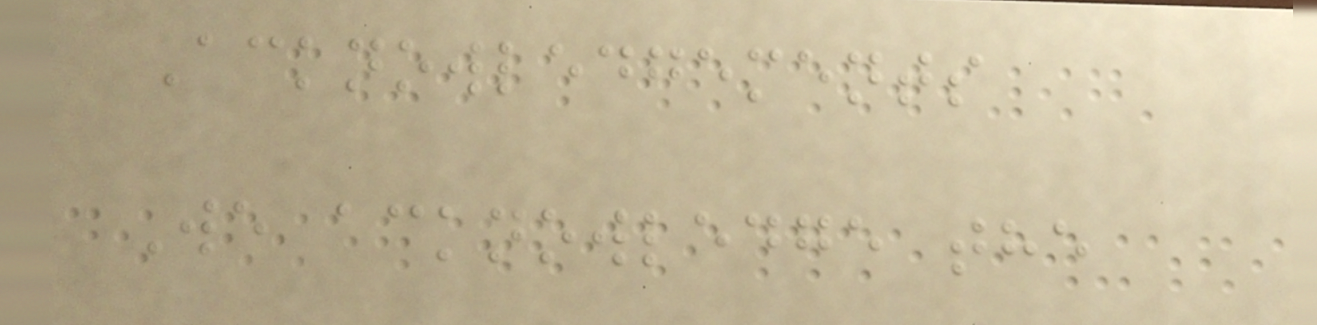Acknowledgements
We acknowledge the
